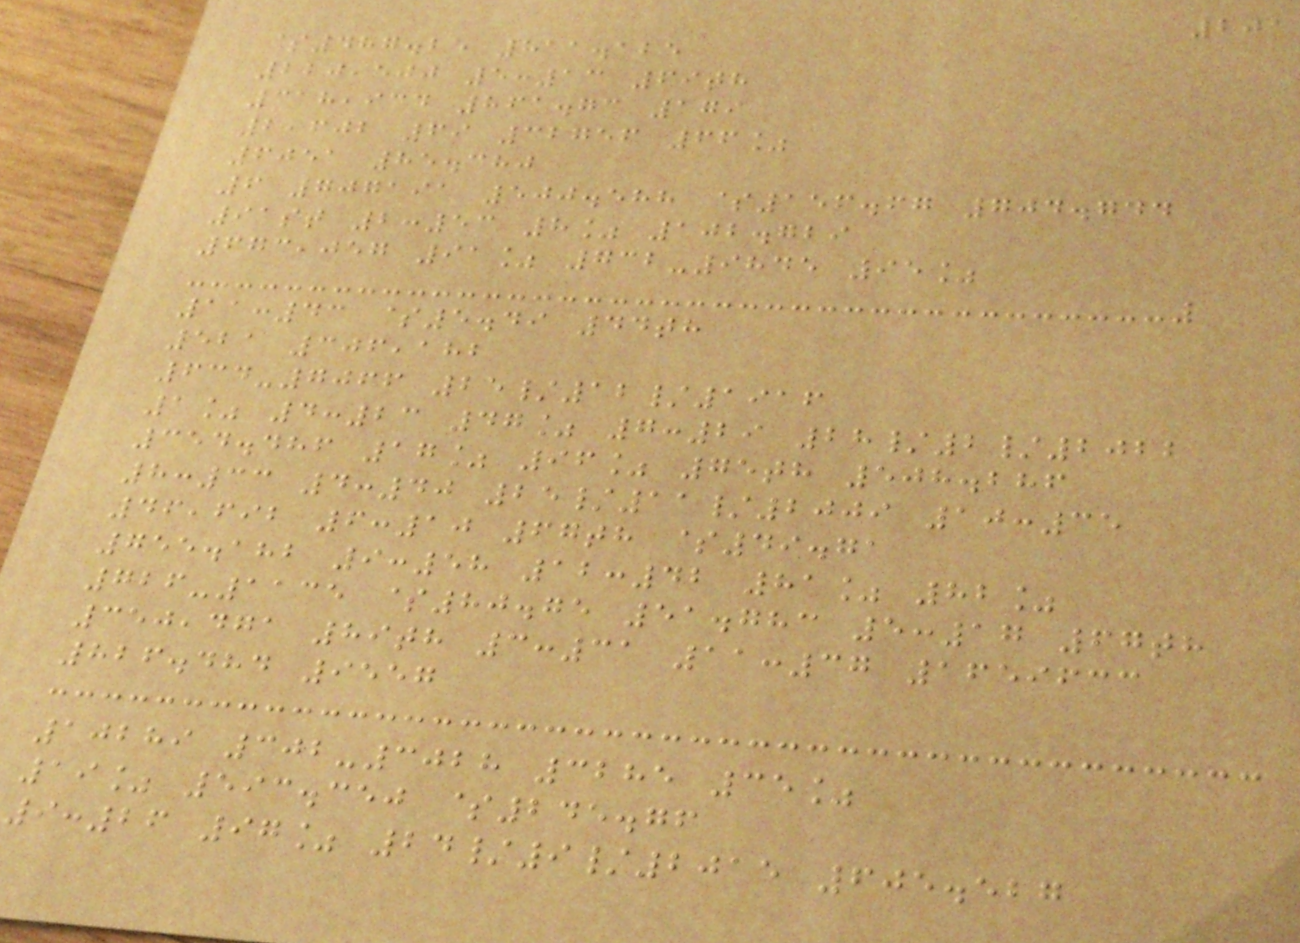201
$487.25 811.125
220,500 5:13 69th
318,934 861.73 179
2,602 69 32756 66%
6051 85.380
6 707191 500.588 $156.67 704.744
91st 2:53 8% 102.729
673,057 91% 732-9845 95%
11:43 $5.49 44th
521 306,182
634-7066 25/12/1916
1% 4:23 47% 7:29 28/2/2022
354.486 17% 96% 75th 508.286
8:33 4:40 25/11/2009 10:35
46,692 6:10 67th $49.71
755.182 9:58 12:42 81% 82%
726-1135 $80.75 51.783 5:17 67th
350,471 89th 3:31 11:37 1659633
826.484 9557
10289 302-3028 3285 35%
19% 593.350 $245.76
9:26 97% 24/9/2015 605.527
